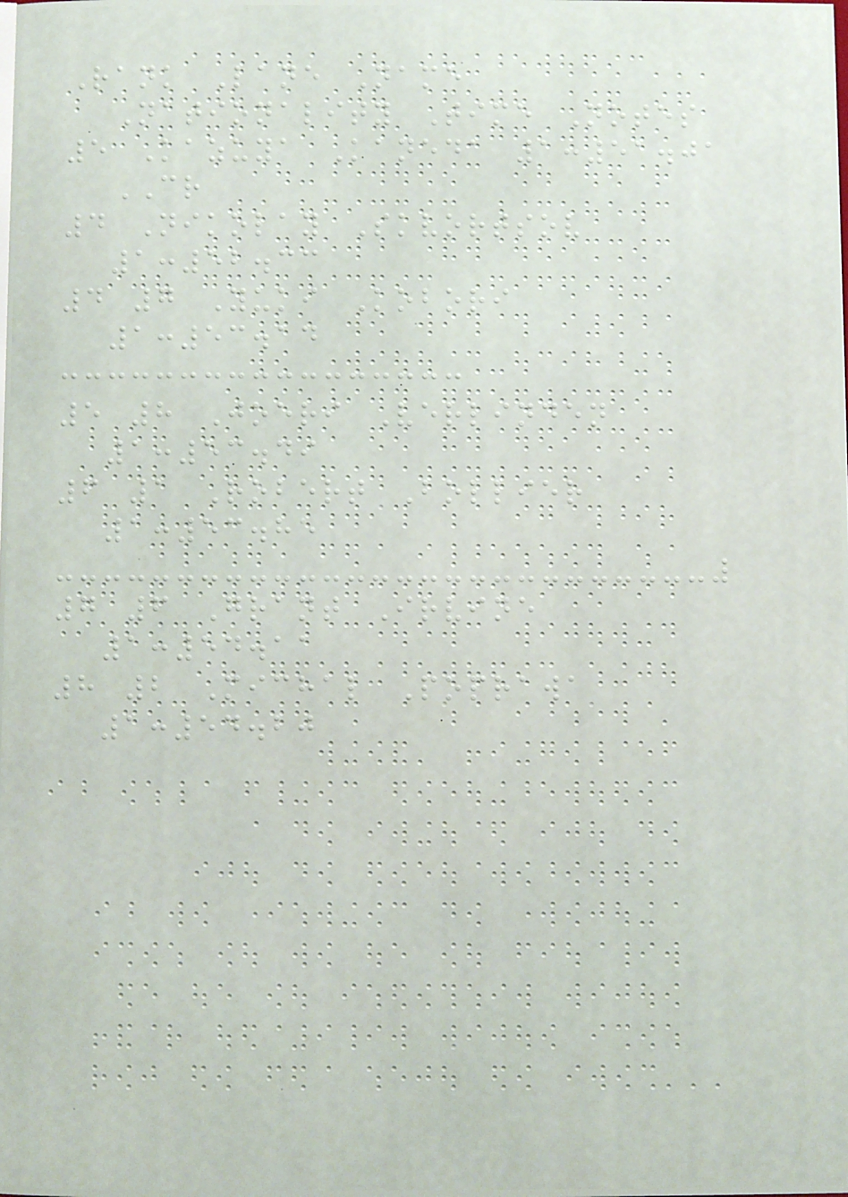Rank Lane Name
Nationality Time Notes
5 Kazuya Kaneda 1:51.01
CR
4 Nikolay Skvortsov
1:52.33
4 7 Yuki Kobori
1:53.14
5 8 Joeri Verlinden
1:53.49
6 1 Robert Bollier
1:53.85
7 6 Grant Irvine
1:54.11
8 2 Michal Poprawa
1:54.20
